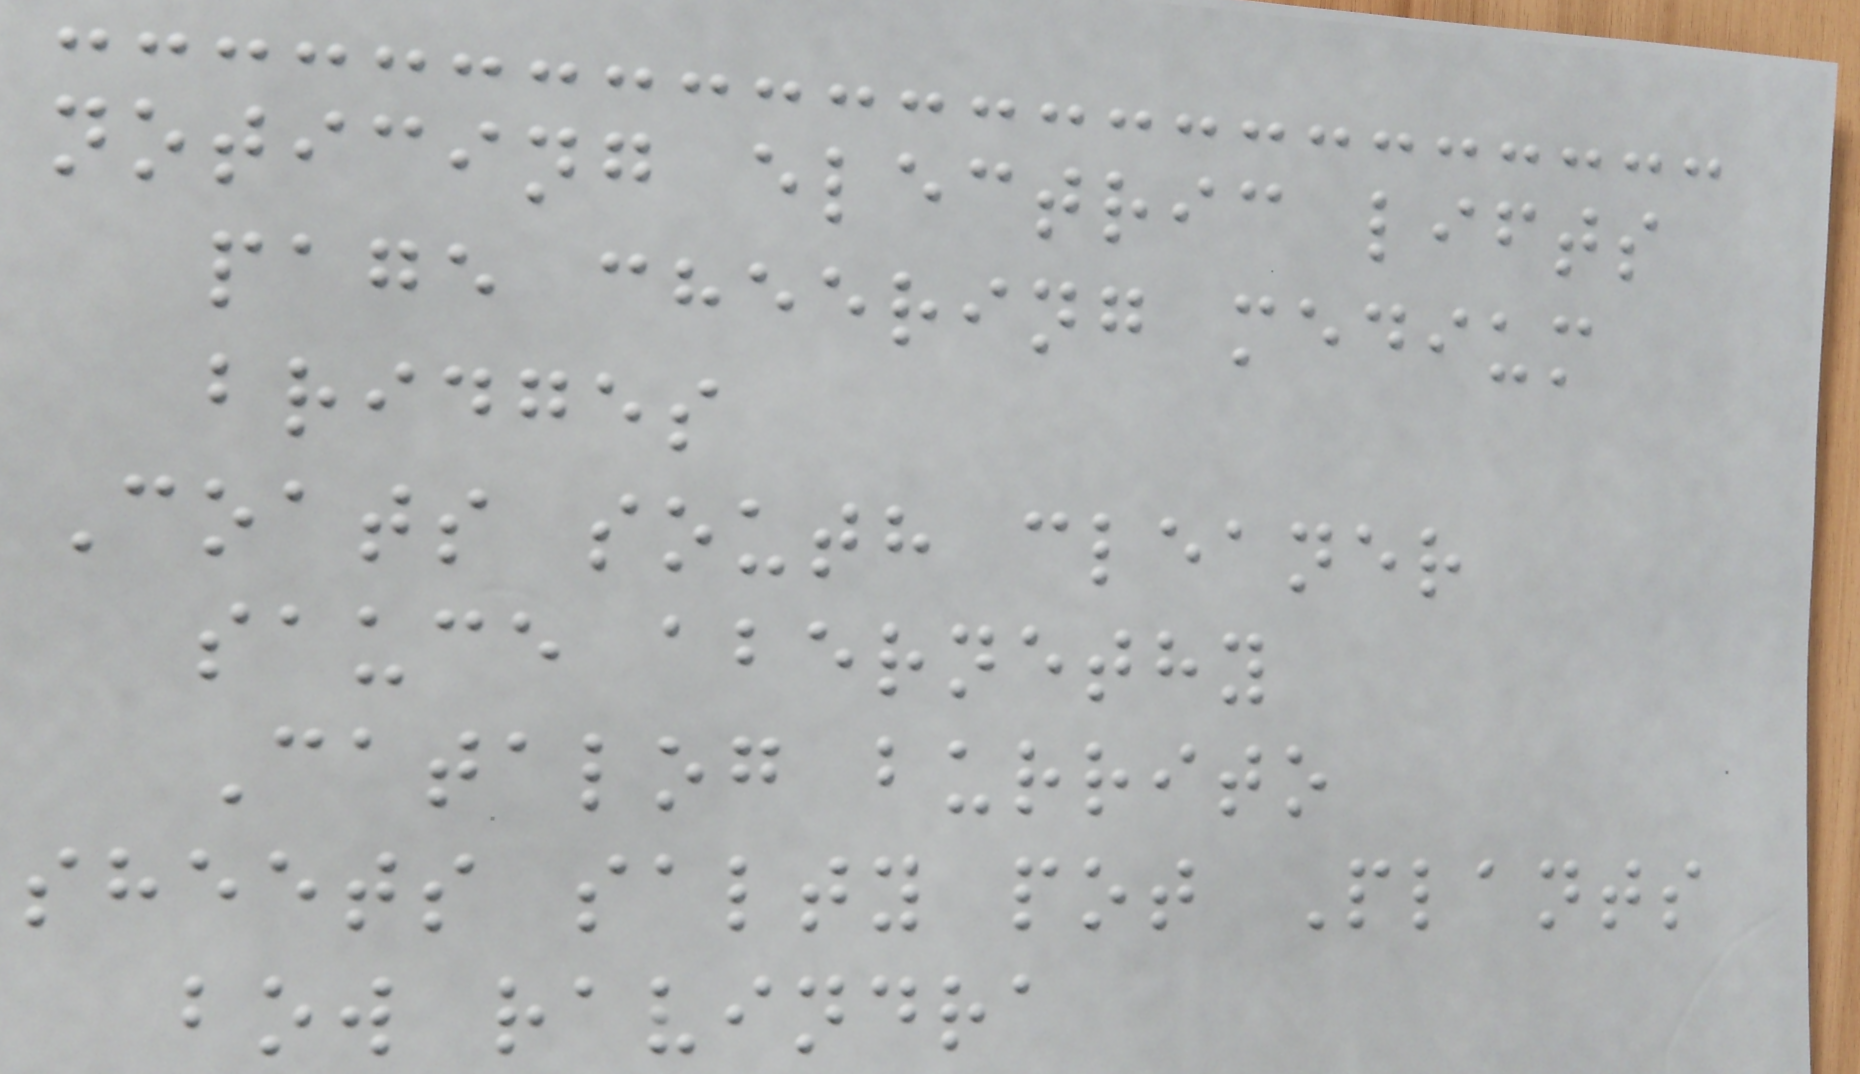noticing electric lifts
page cheering medium
bridges
Coats south cleaner
sauce abernethy
Catalog burrito
sheets salty pot Plants
bow ravindra
